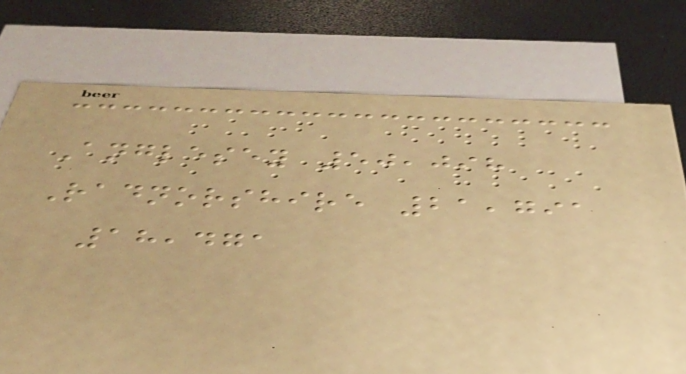Anglesey 50,098
Radnorshire 21,791
18,471
